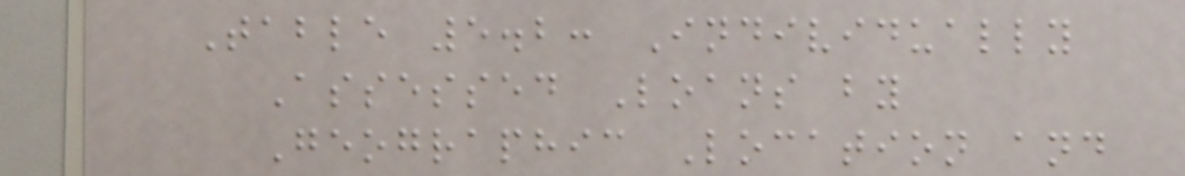Table 5.2: Individually
Assessed Loans by
Geographic Location and
